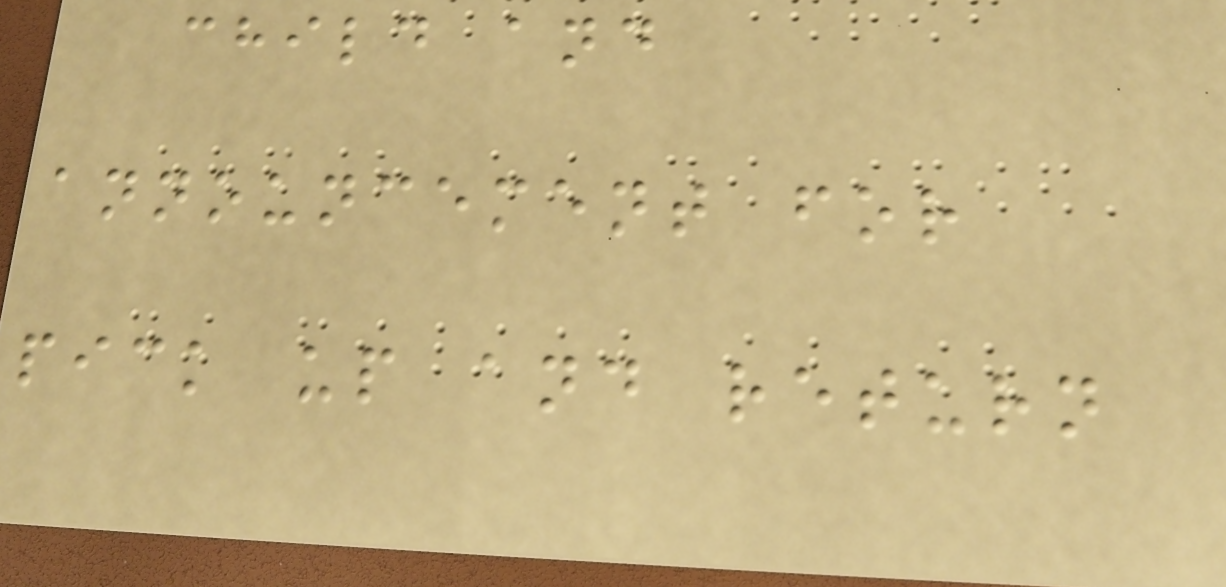child and
announcement for
pick up and return
